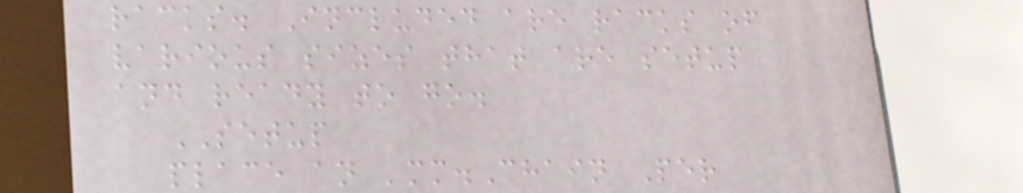racks. Included are racks of
various sizes that are setup
and ready to go.
SETUP
place an 'mm.Chain Per
